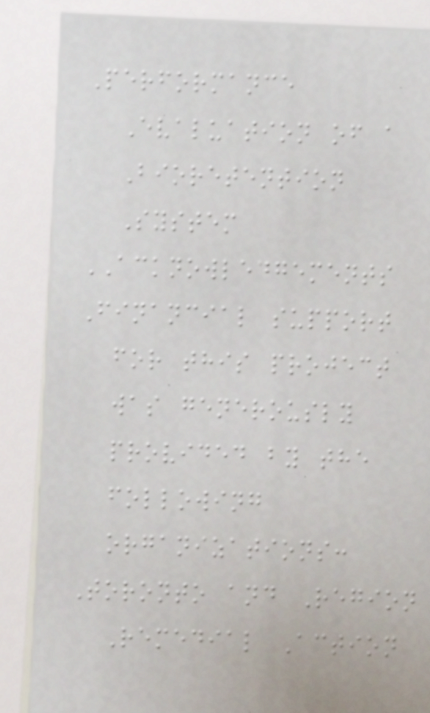Performance
Evaluation of a
Bioretention
System
ACKNOWLEDGEMENTS
Financial support
for this project
was generously
provided by the
following
organizations:
Toronto and Region
Remedial Action
